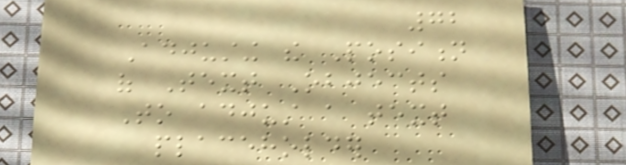72
Adjusting the Position
of Text Objects
To adjust a text
placeholder
